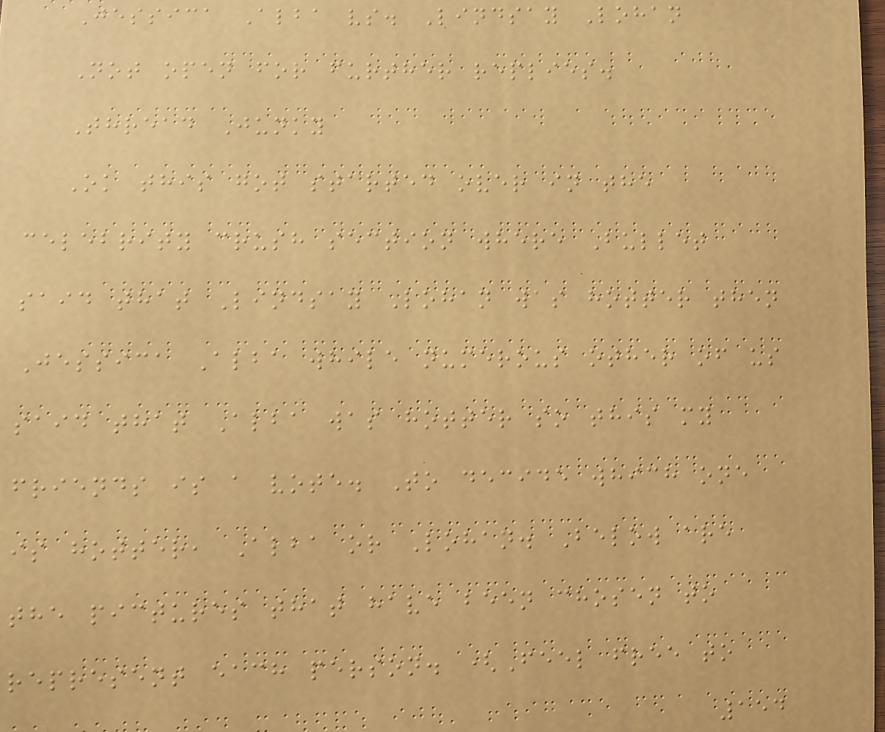Jessica Alba vs. Lindsay Lohan
Not open for further replies.
Thread Junky
Ok this got started over in the
celebrity crush section where Bullet
said that Lindsay Lohan was hotter then
Jessica Alba while numerous other of us
said that Alba was hotter so this my
friends is a vote. To decide which one
is hotter, Alba or Lohan. Below are
the pictures that have been chosen to
represent each person. (Feel free to
154
